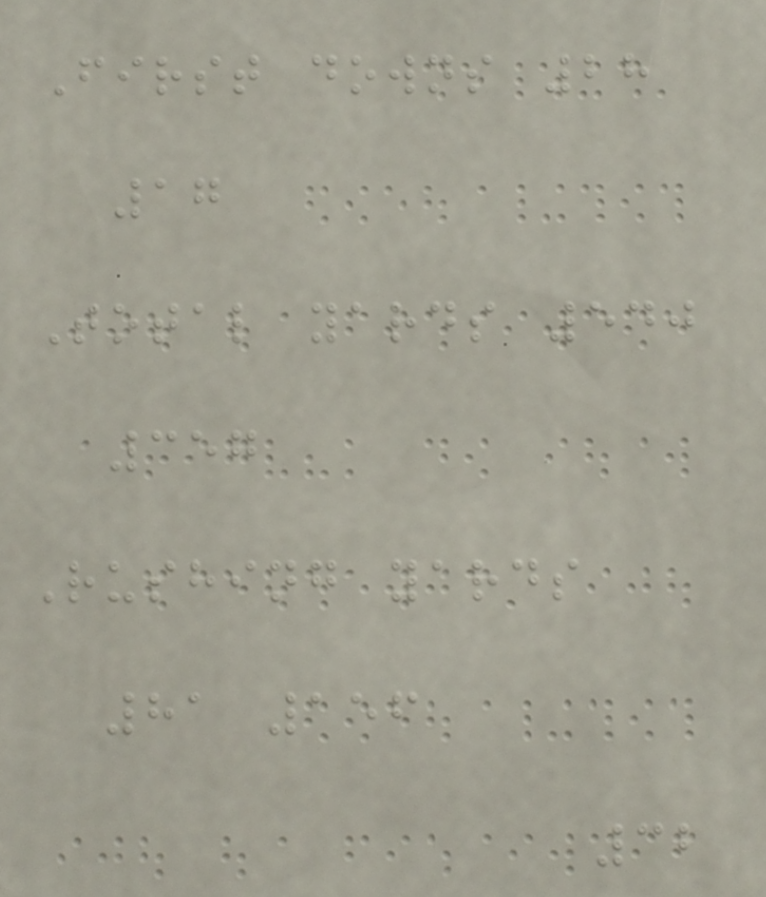First downs 28
17
Total yards 540
357
Rushing yards
81 156
32
